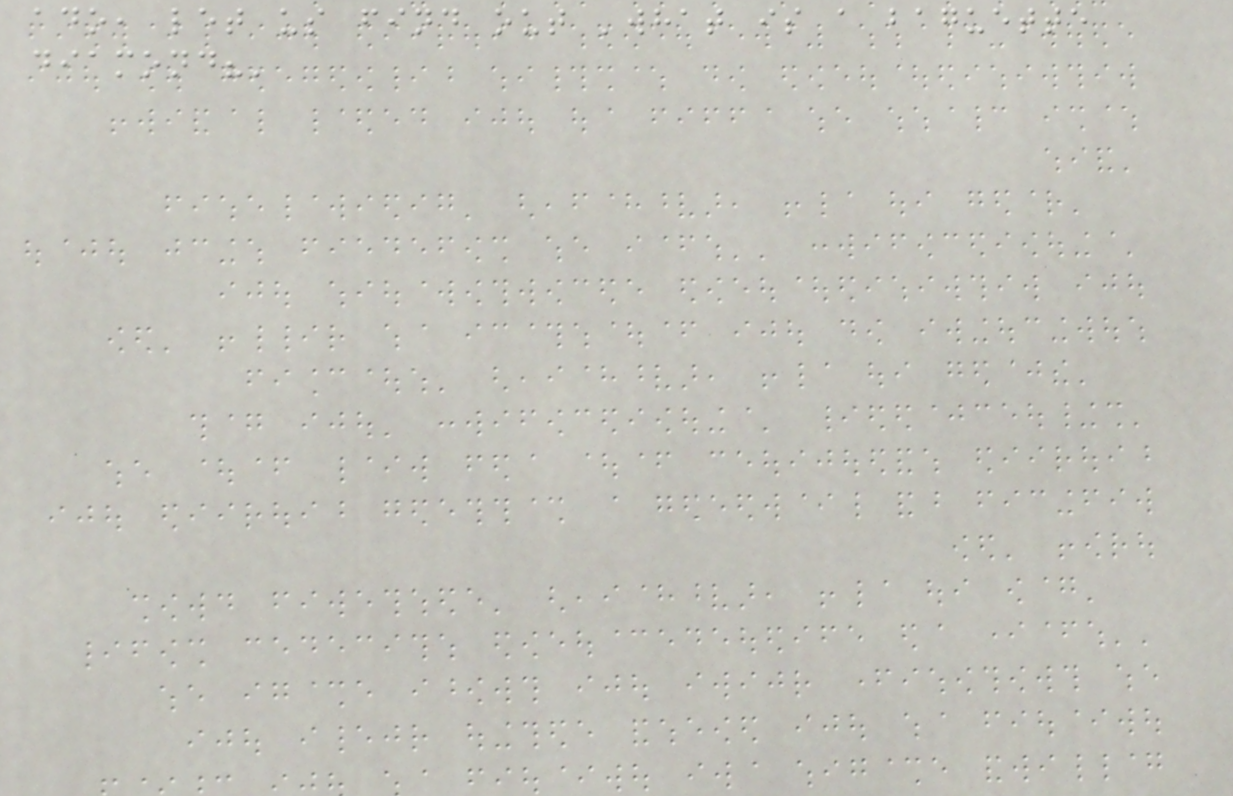ado, let us find out 'what is a baguette
diamond?'
